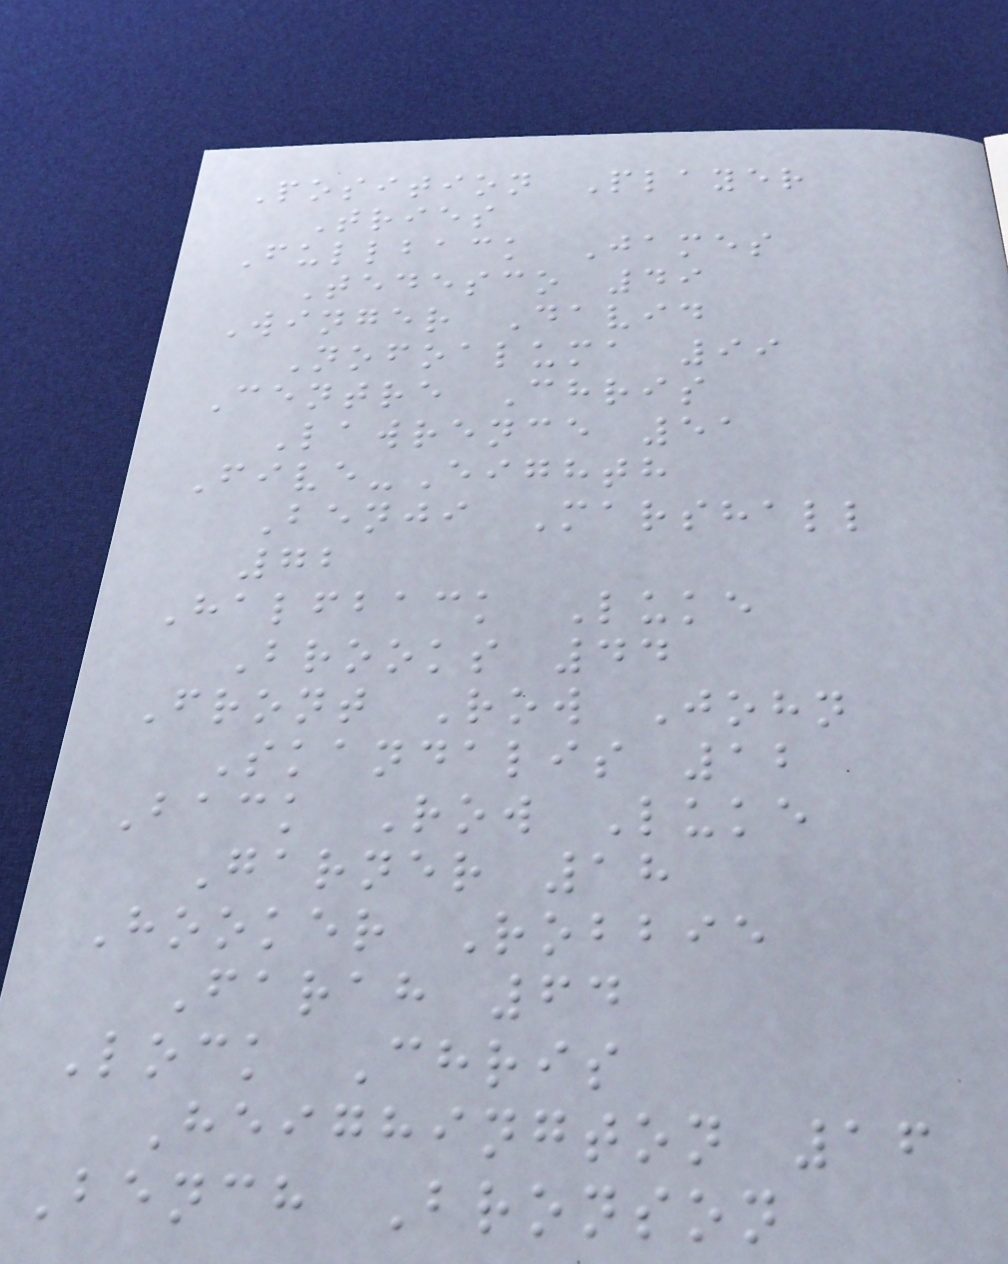Position Player
Tries
Fullback James
Tedesco 49
Winger David
Nofoaluma 99
Centre Chris
Lawrence 51
Five-Eighth
Benji Marshall
72
Halfback Luke
Brooks 44
Front Row John
Skandalis 12
Back Row Luke
Garner 18
Hooker Robbie
Farah 64
Lock Chris
Heighington 16
Bench Bronson
